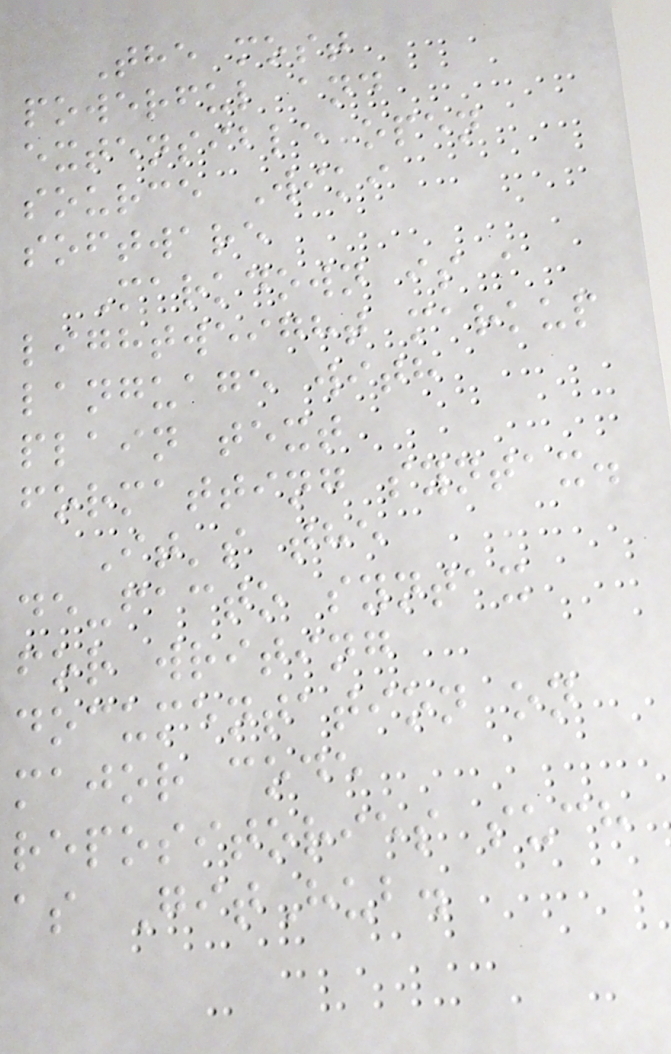The most
powerful and
extensible open
source Wiki
software
Markdown is a
lightweight markup
language with
plain text
formatting syntax.
It's the
de-facto syntax
for writing
documentation on
major code
repositories such
as GitHub.
